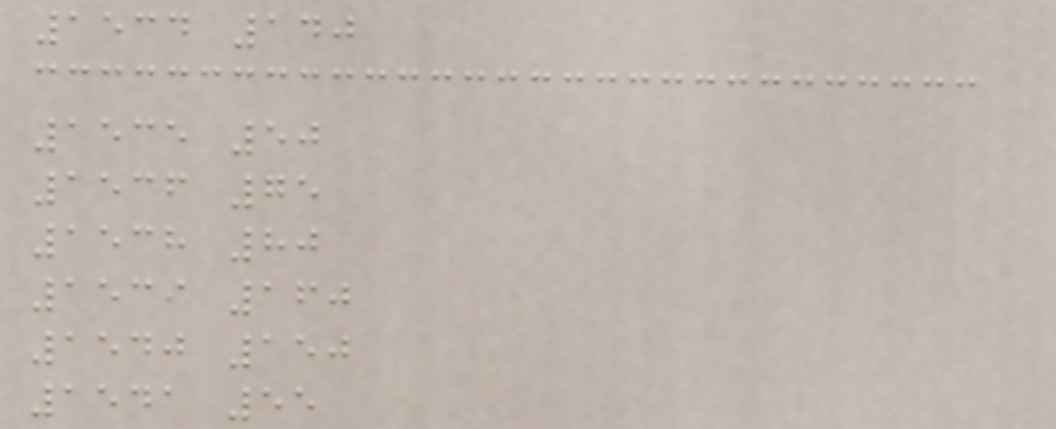1534 140
1535 50
1536 75
1538 80
1539 160
1540 150
1541 55
